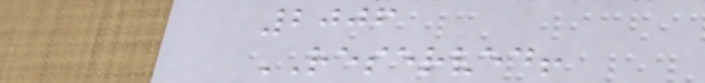2006
RESERVED!
